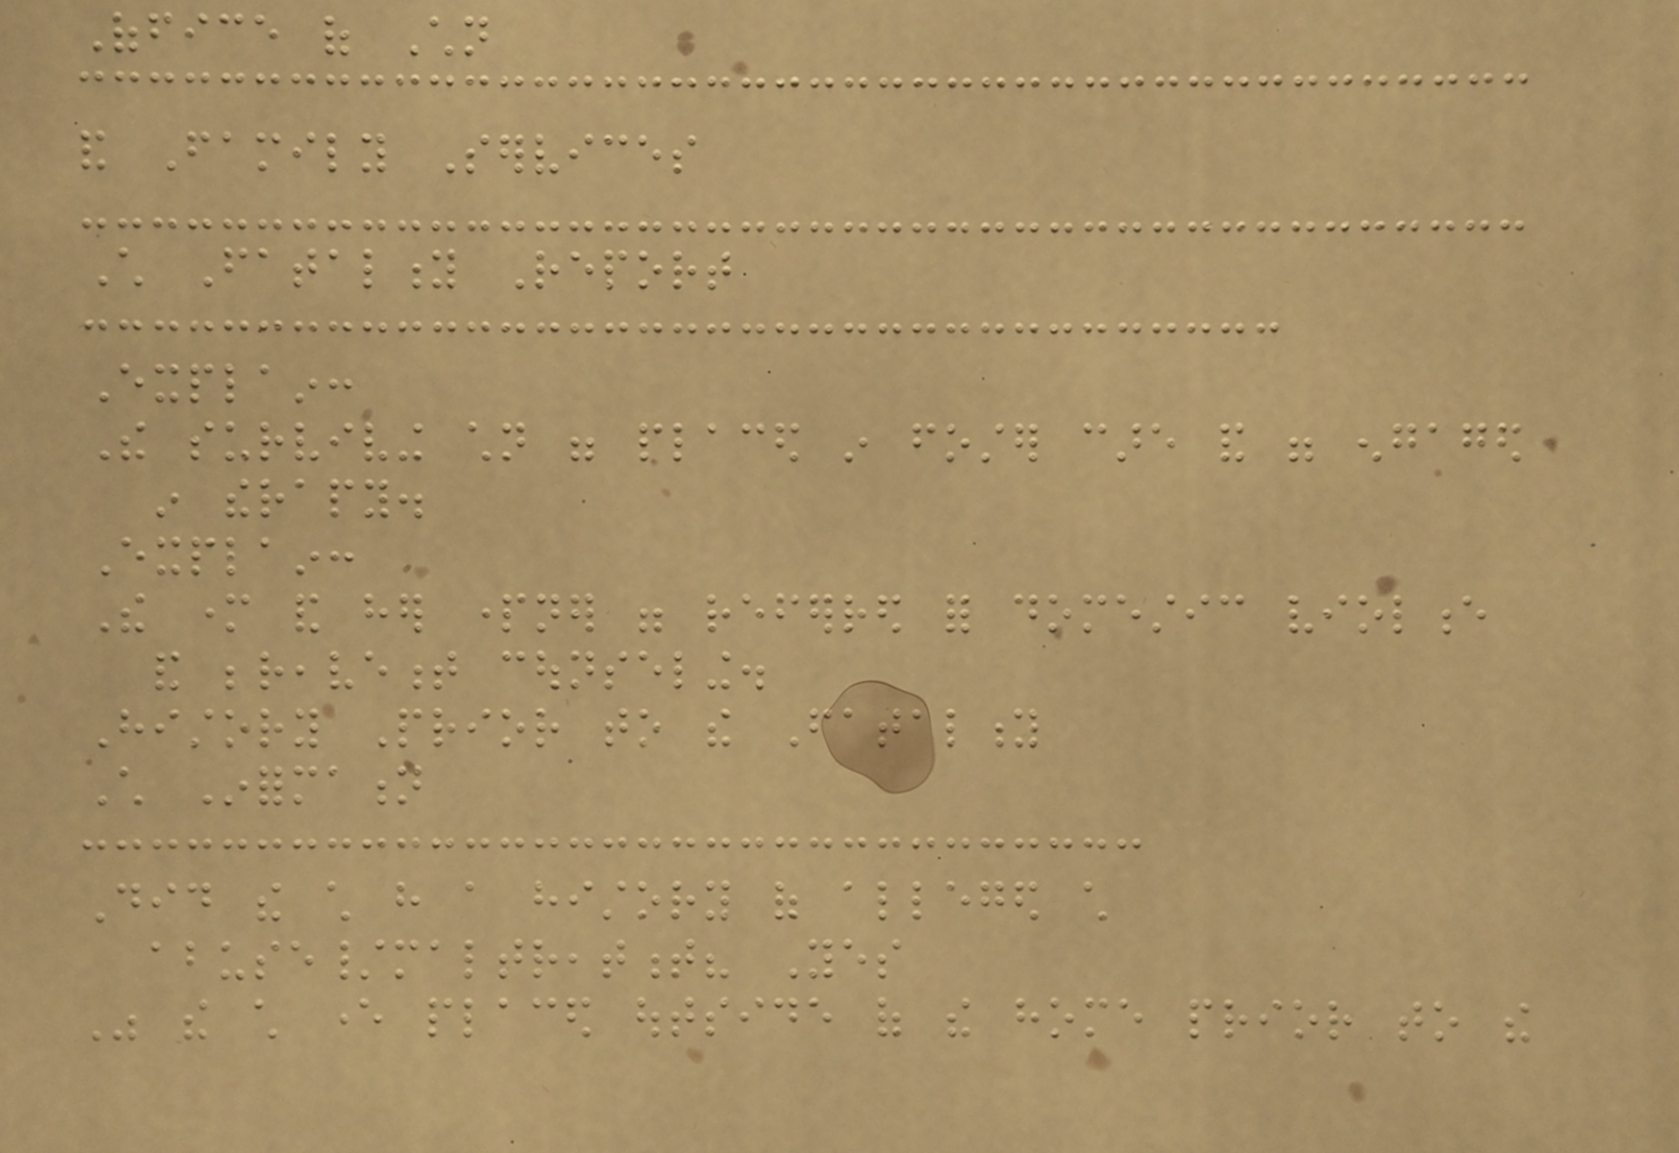Office of Children
and Family Services
Child Fatality Report
Explain:
The surviving children were placed in foster care and were engaged
in therapy.
Explain:
The mother and her partner were referred for domestic violence
and bereavement counseling.
History Prior to the Fatality
Child Information
Did the child have a history of alleged child
abuse/maltreatment? Yes
Was the child ever placed outside of the home prior to the
